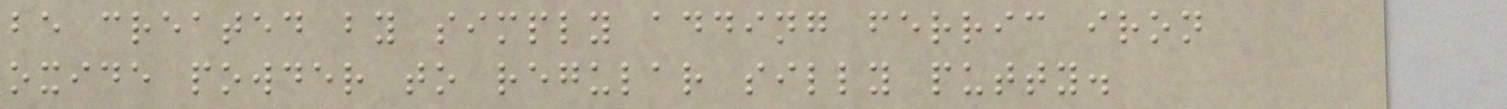be created by simply adding ferric iron
oxide powder to regular silly putty.
